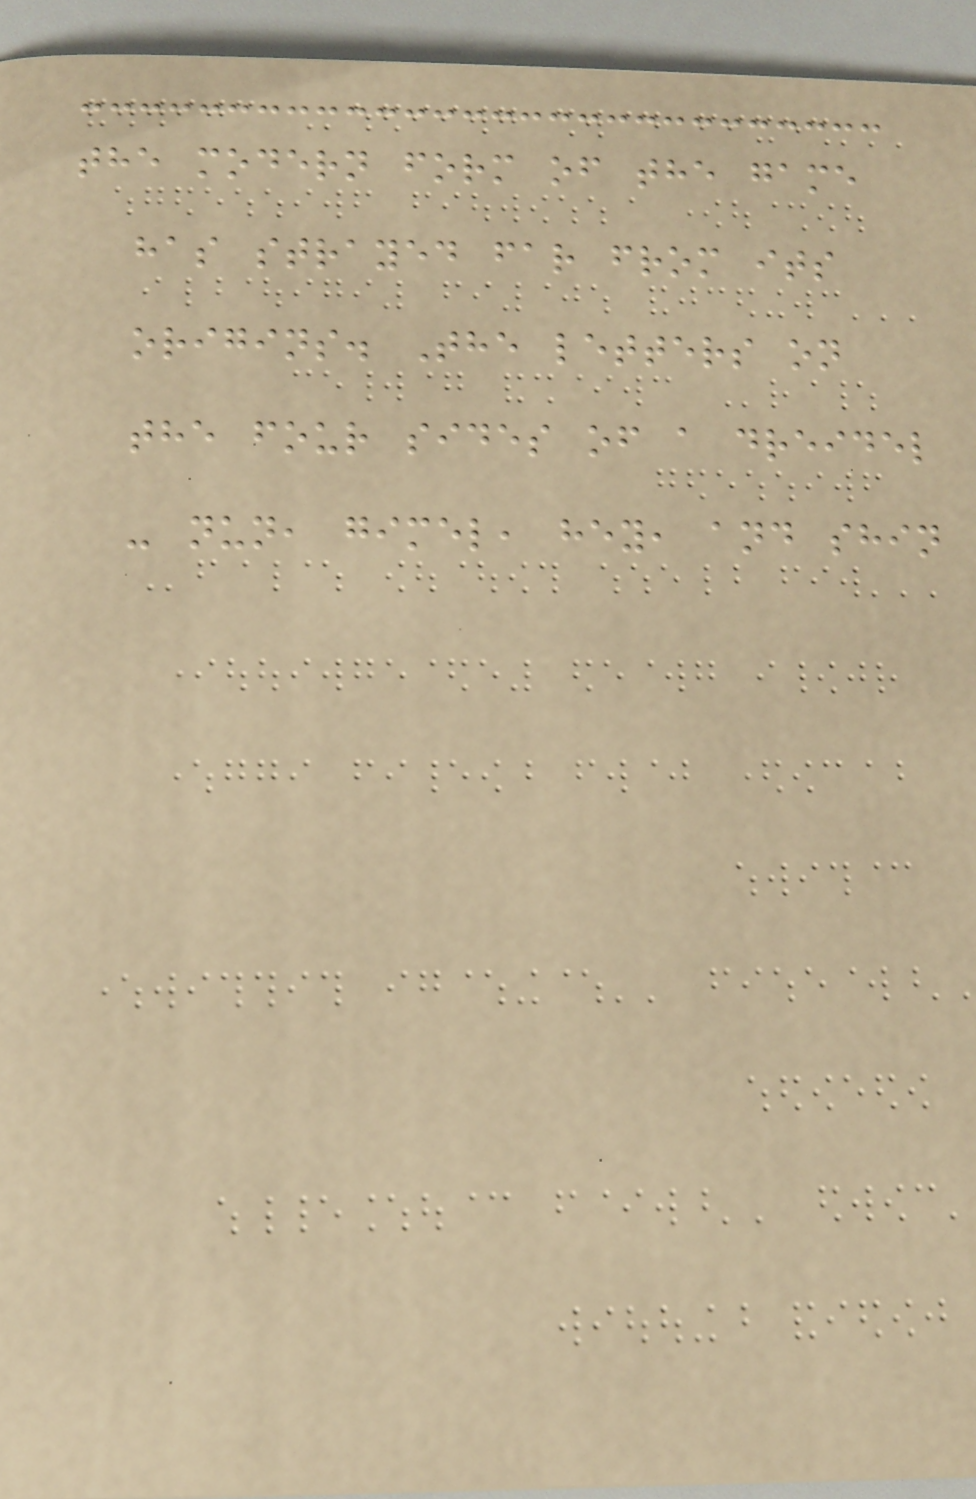the modern form of the game
has strayed far from its
origins. The letters on
the four sides of a dreidel
- nun, gimel, hey, and shin
